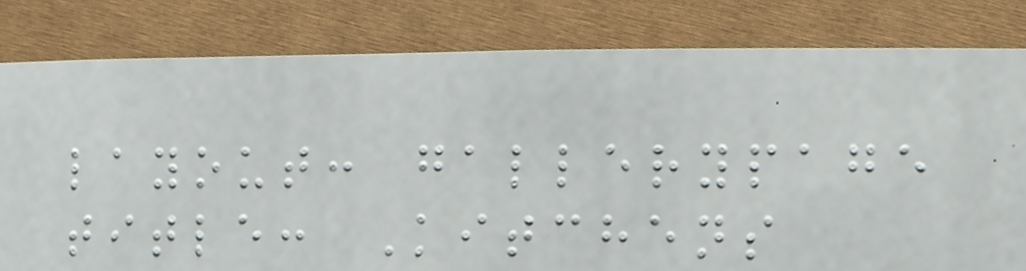layout: gallerypage
title: Kitchens
